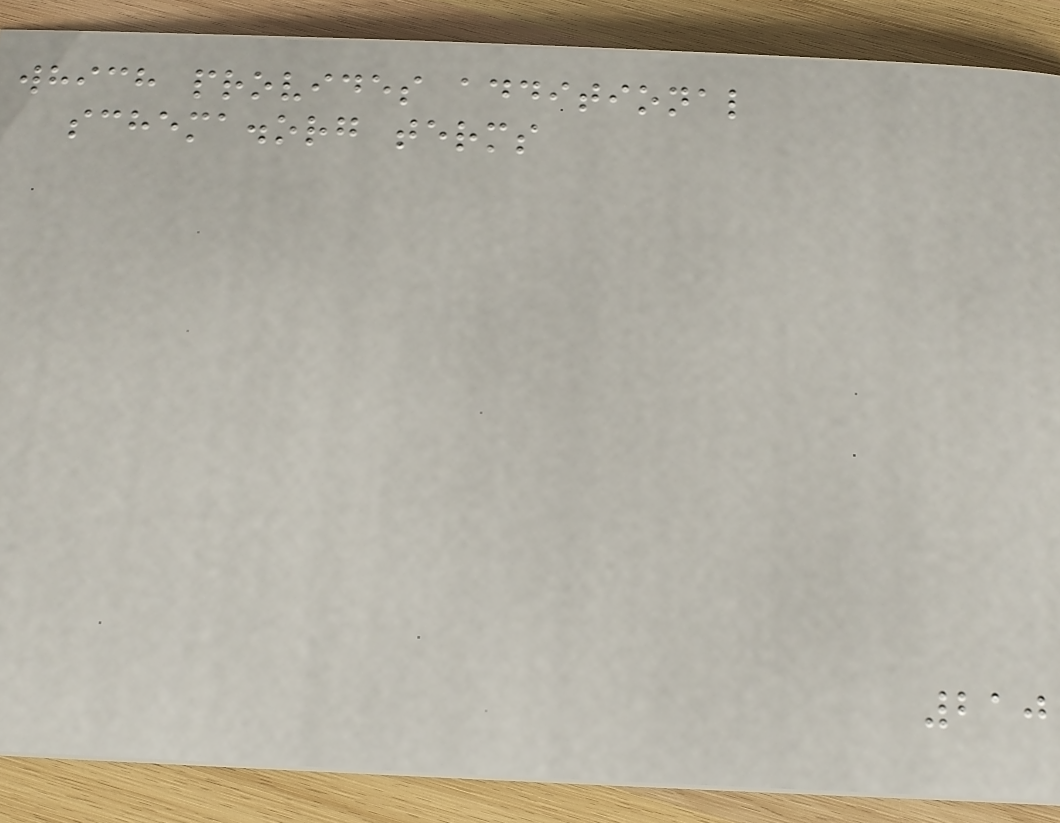which provides additional
schema.org terms
210
